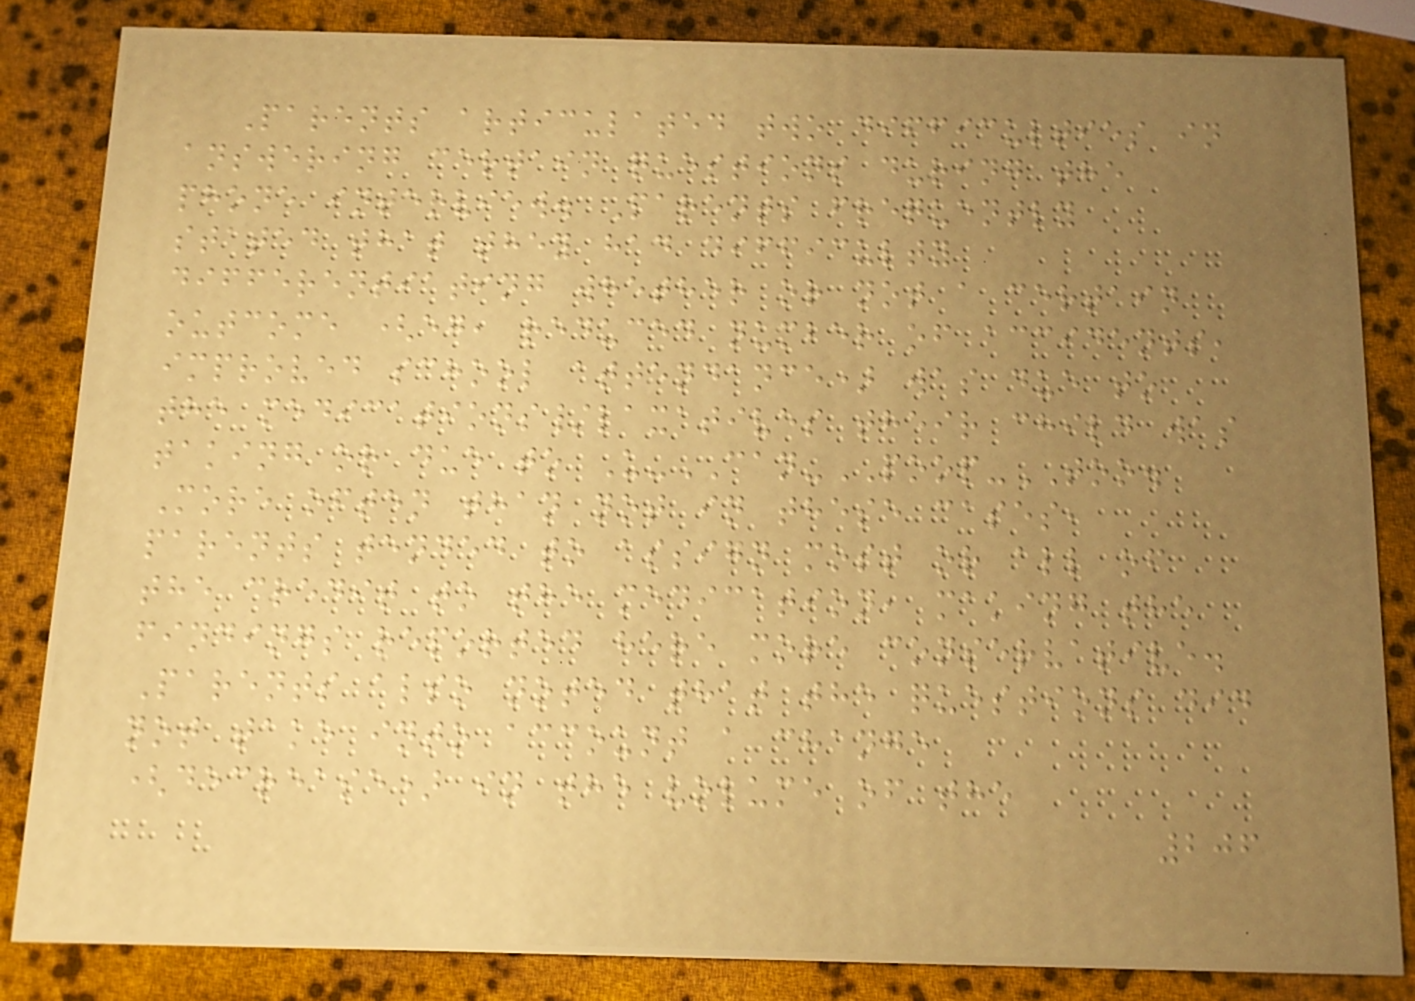Parents articulated two difficulties in
answering certain questions during the
phone interview. Parents frequently
stated that they had difficulty
differentiating whether or not a certain
outcome (eg, reduced number of accidents,
improved school attendance) was due to
the medications/laxatives their child was
taking or due to U-CAN-POOP-TOO.
More often than not in these cases,
parents tended to assign most or all of
the credit to the medication, making the
findings reported here more conservative.
Parents also noted that the questions did
not take into account a change
(decrease) in the volume of the
206
